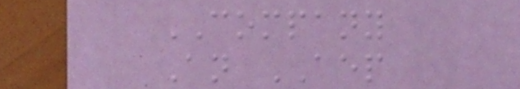COMPANY
An AEP
